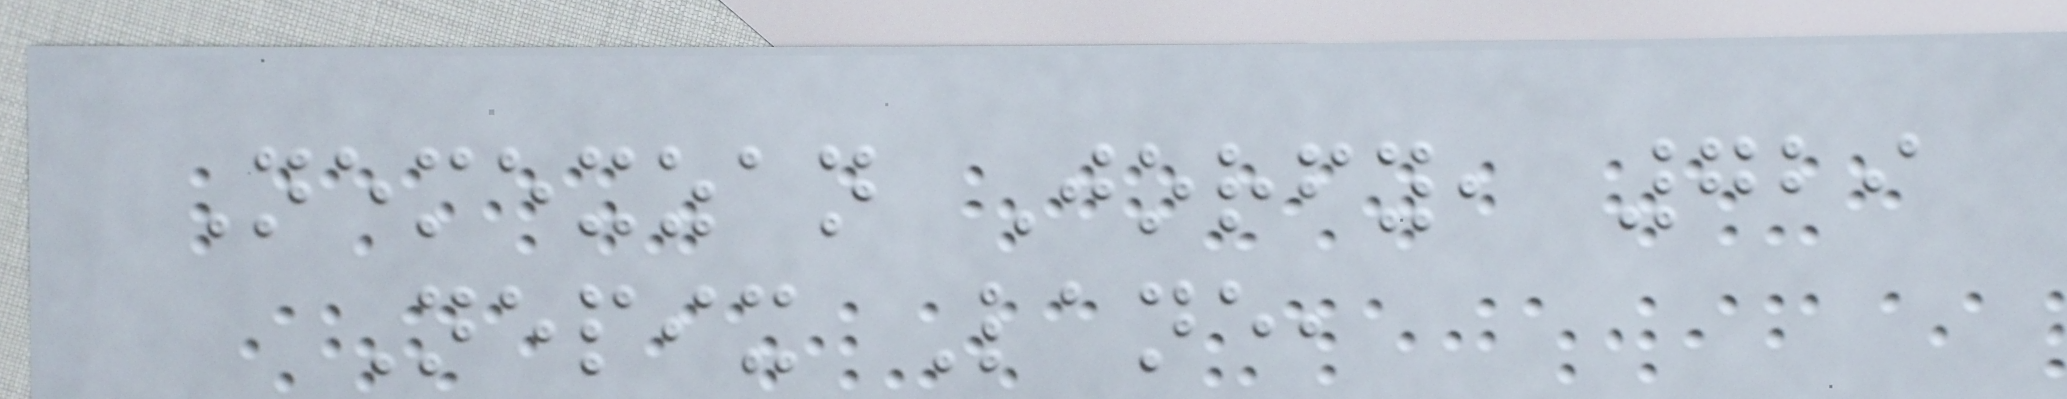Nemexzan Jorfy, 729
Nepix Lane,
